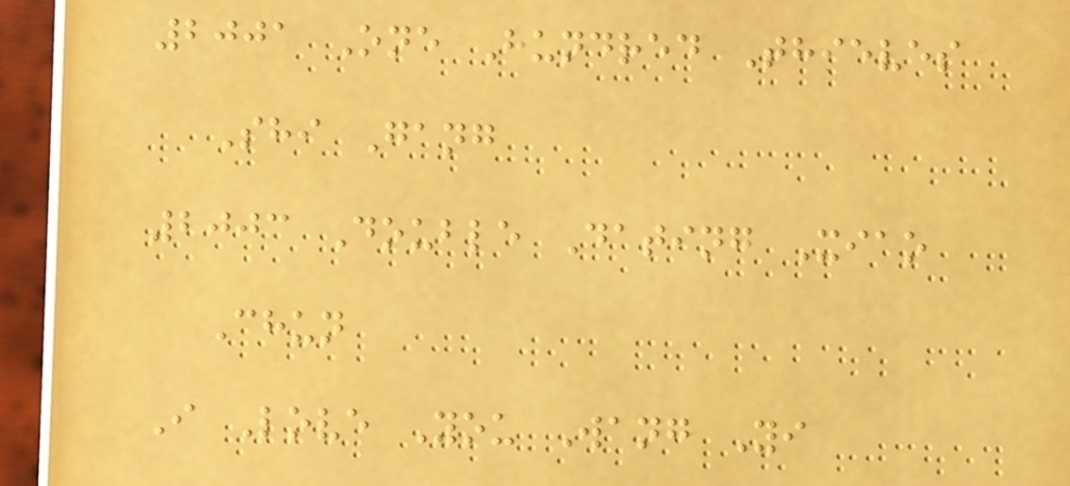2001 One Hundred Thieves
Shi Gang
2003 Double Dating Xiao
Chun
I Love You Wang Yi
